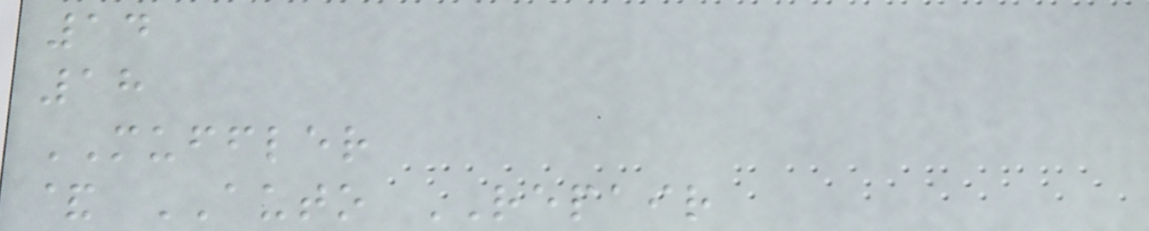14
18
MUFFLER
& AUTO REPAIR
